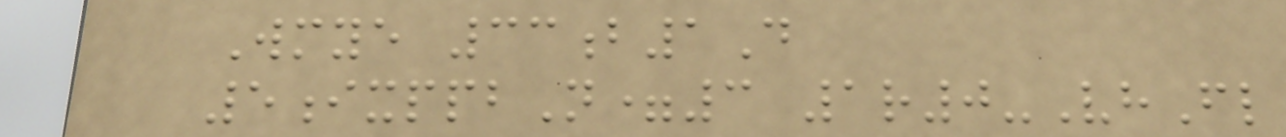Wmye 33b1D
5ixppbN=3 1r0-VhFl
